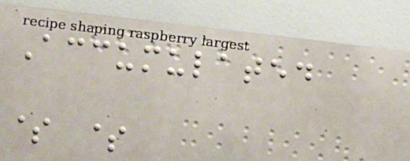Accumulated
$ $
